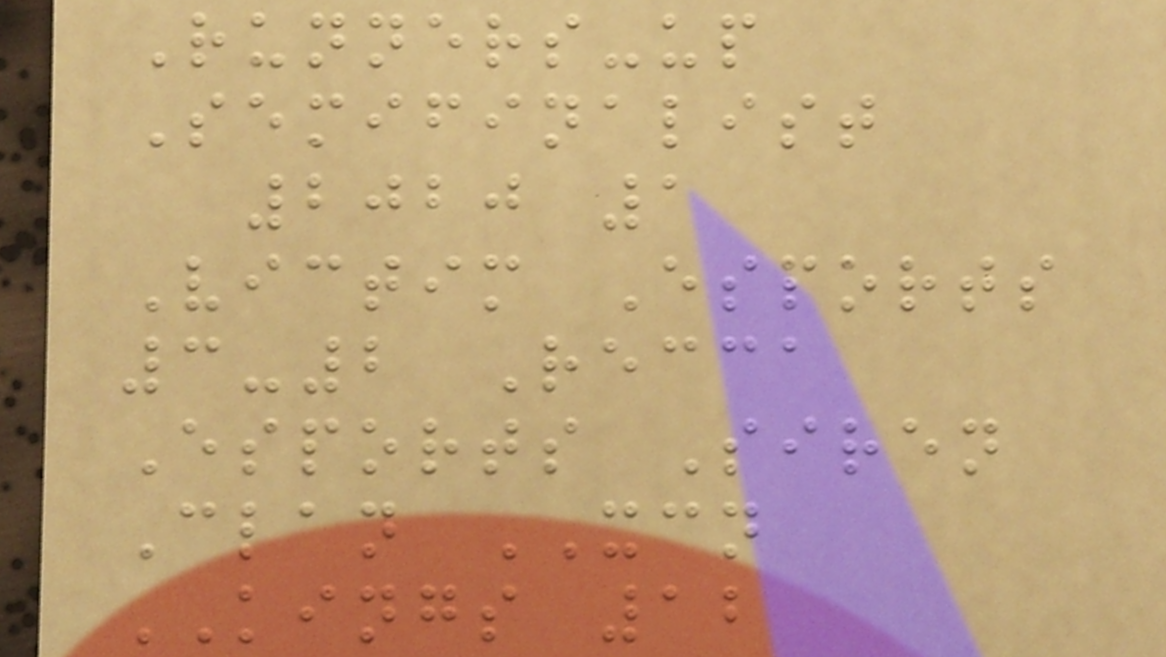Runners-up
Semifinalist
2020 1
Victim Esports
3-2 Recca
Esports Siren
Clan XCN
KINGS 12
